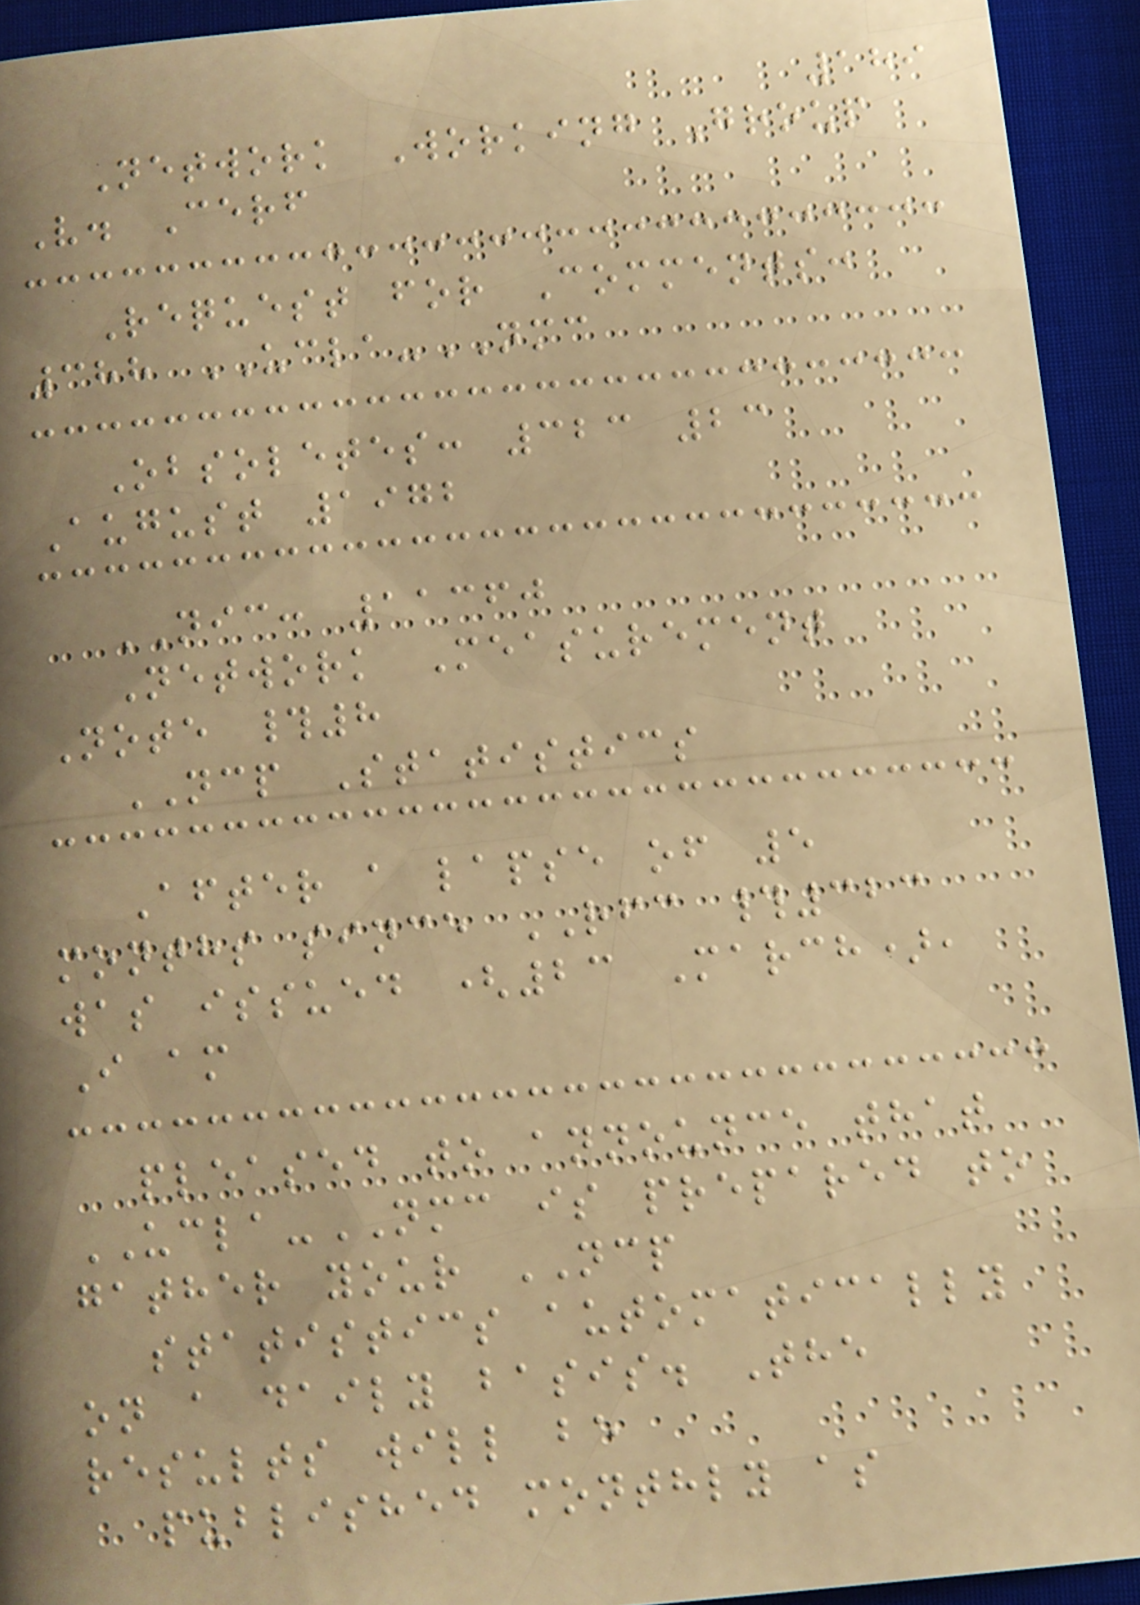189
Network Working Group
V. Cerf
Request for Comments:
388 UCLA-NMC
Obsoletes: 323 23
August 1972
NIC: 11360
Network Measurement
Note #8
NCP Statistics
After a lapse of 5
months since RFC #323
was issued (23 March),
I am
pleased to announce that
UCLA-NMC is prepared to
gather your NCP
statistics automatically
on a daily basis. The
results will be
published monthly as
